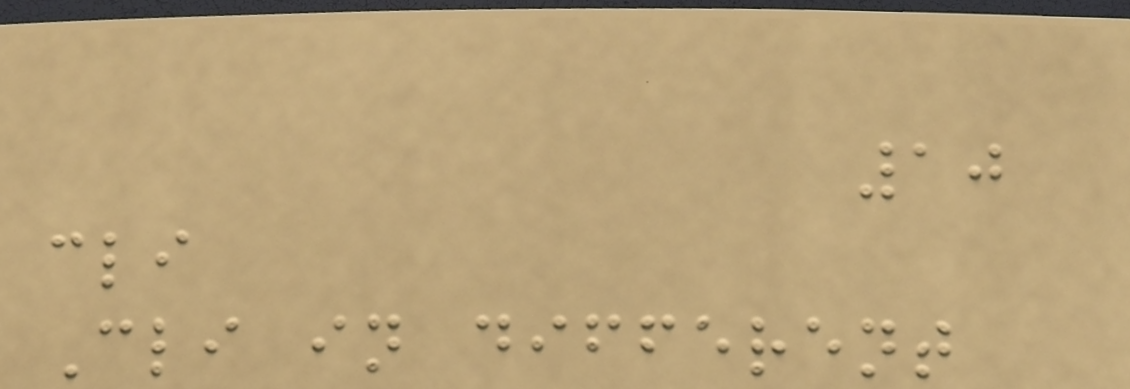10
cli
Cli in different
